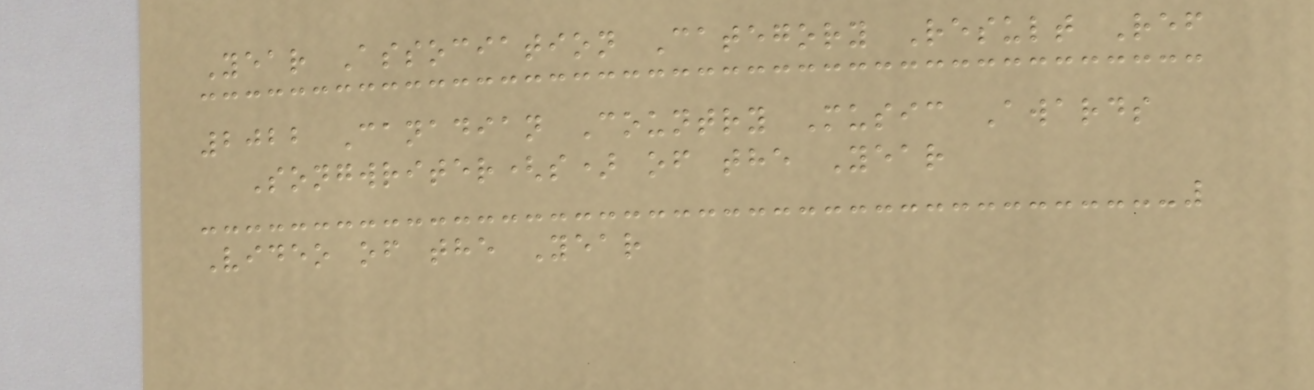Year Association Category Result Ref
2022 Canadian Country Music Awards
Songwriter(s) of the Year
Video of the Year
